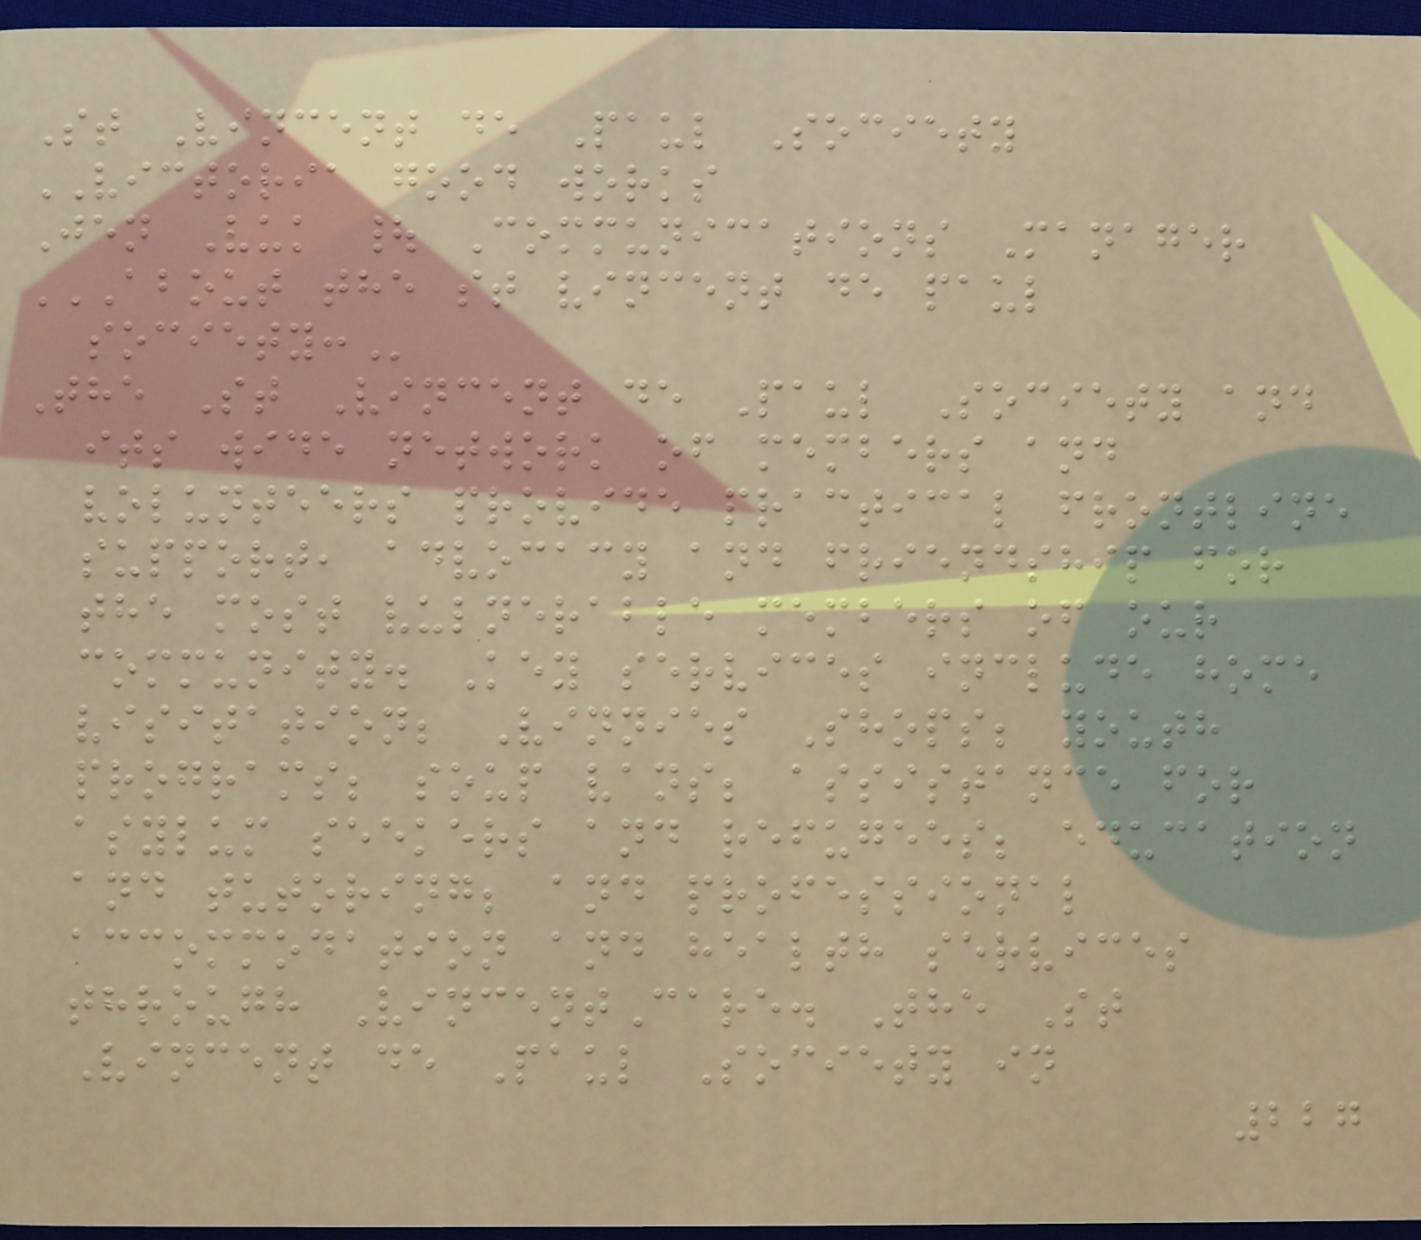St Vincent de Paul Society
VICTORIA good works
Jen Vuk | Communications Manager
ABOUT THE ST VINCENT DE PAUL
SOCIETY:
The St Vincent de Paul Society and
its wide network of members and
volunteers provide practical frontline
support, advocacy and friendship for
the most vulnerable members of our
community. Key services include home
visitation; Vinnies Shops; youth
programs; soup vans; assistance for
asylum seekers and refugees; education
and tutoring; and professional
accommodation and health services
through VincentCare. The St
Vincent de Paul Society in
227
